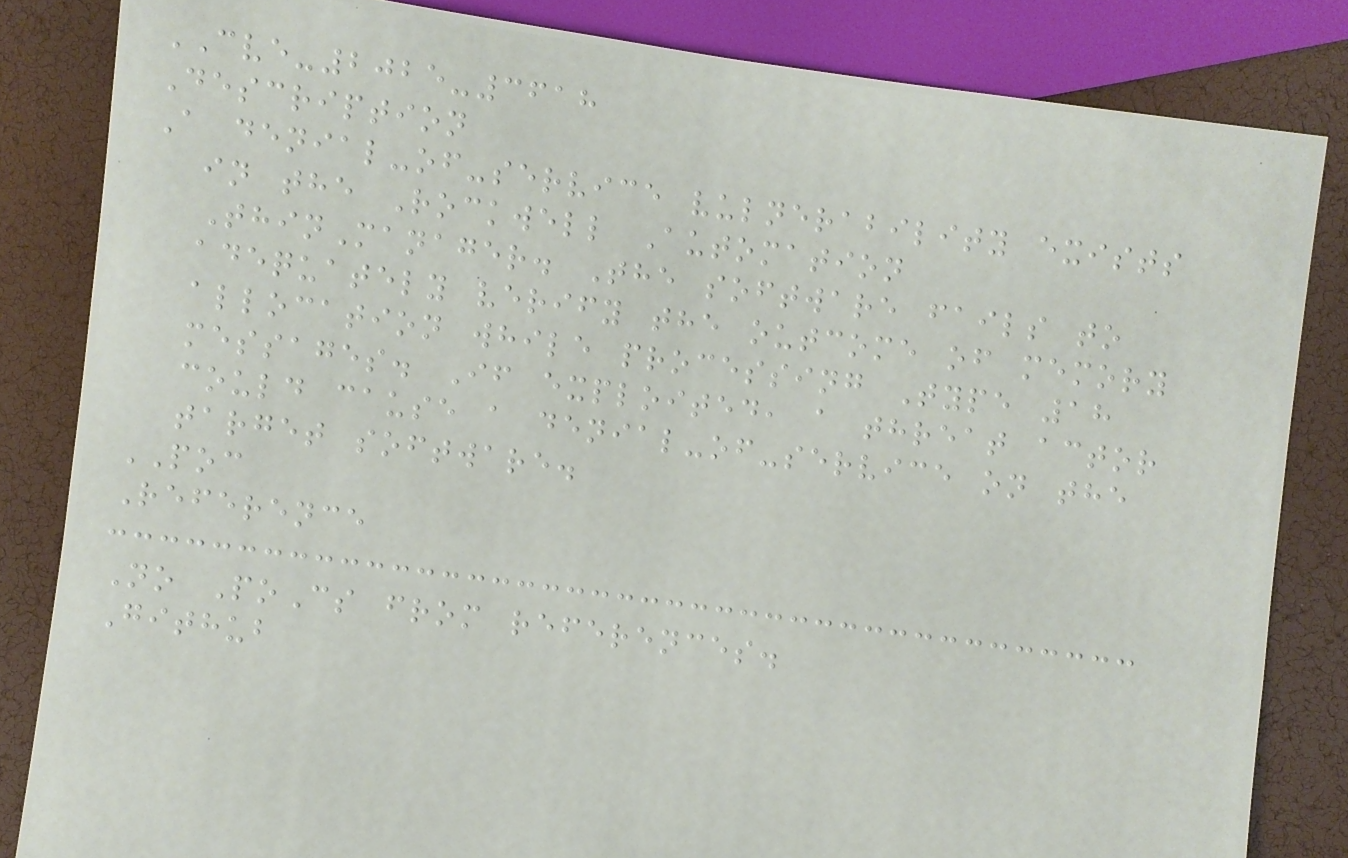CVE-2025-3618
Description
A denial-of-service vulnerability exists
in the Rockwell Automation
ThinManager. The software fails to
adequately verify the outcome of memory
allocation while processing Type 18
messages. If exploited, a threat actor
could cause a denial-of-service on the
target software.
POC
Reference
No PoCs from references.
Github
